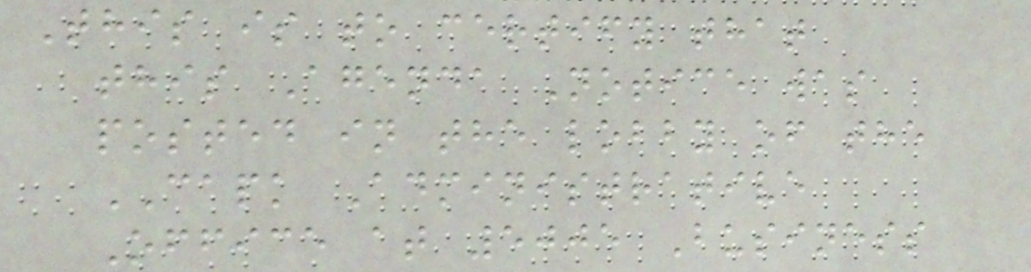This is to certify that
this Agenda Notice was
posted in the lobby of the
CAPK Administrative
Office at 5005 Business
